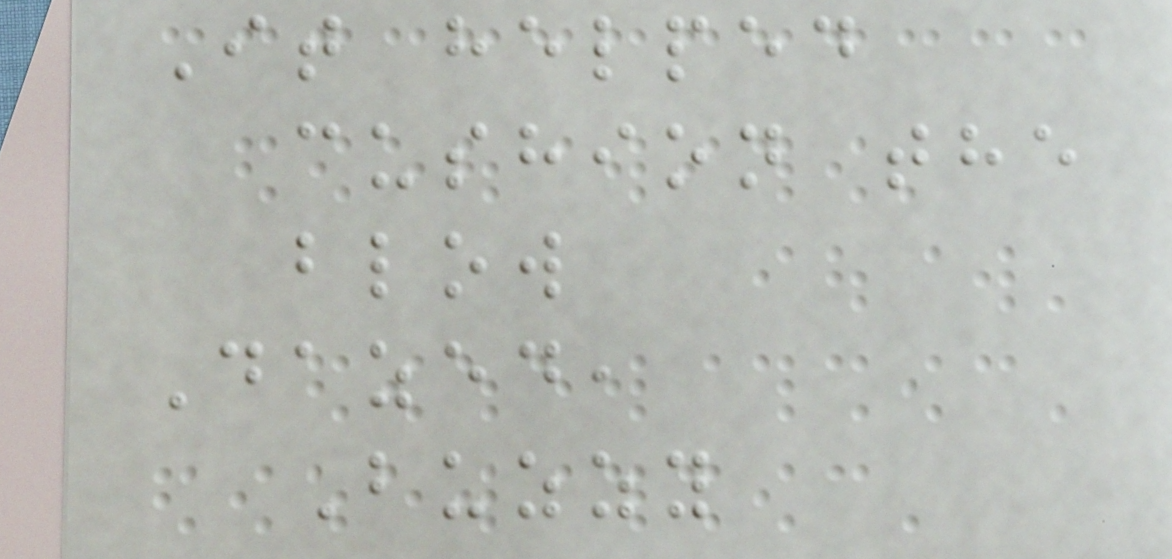It helped
cushion the
blow
Dazed,
Buzzy
